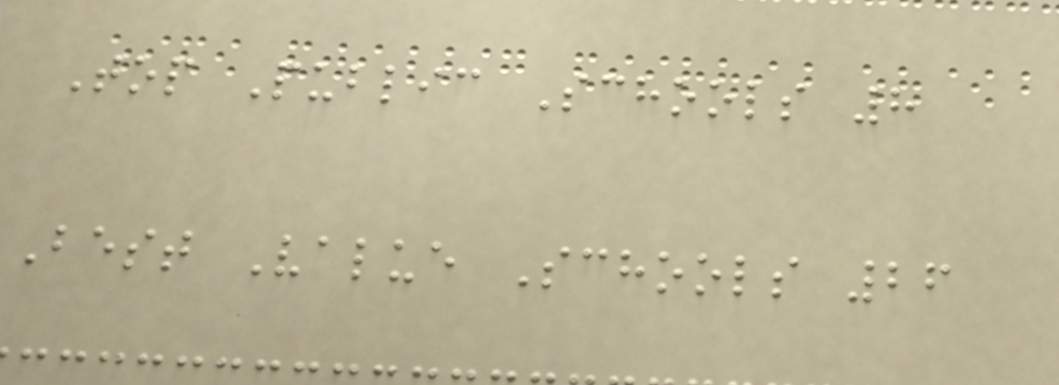Top Public Schools 8
Best Value Schools 26
